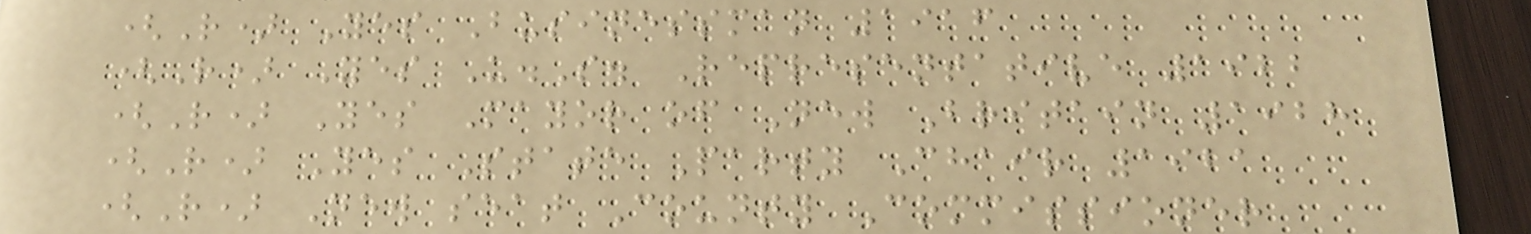(R) Yes Businessman 1916
(R) Yes U.S. Representative 1922
(R) Yes Mayor of New Britain 1928
(R) Yes State Party Chair 1921
(R) New seat County Commissioner
